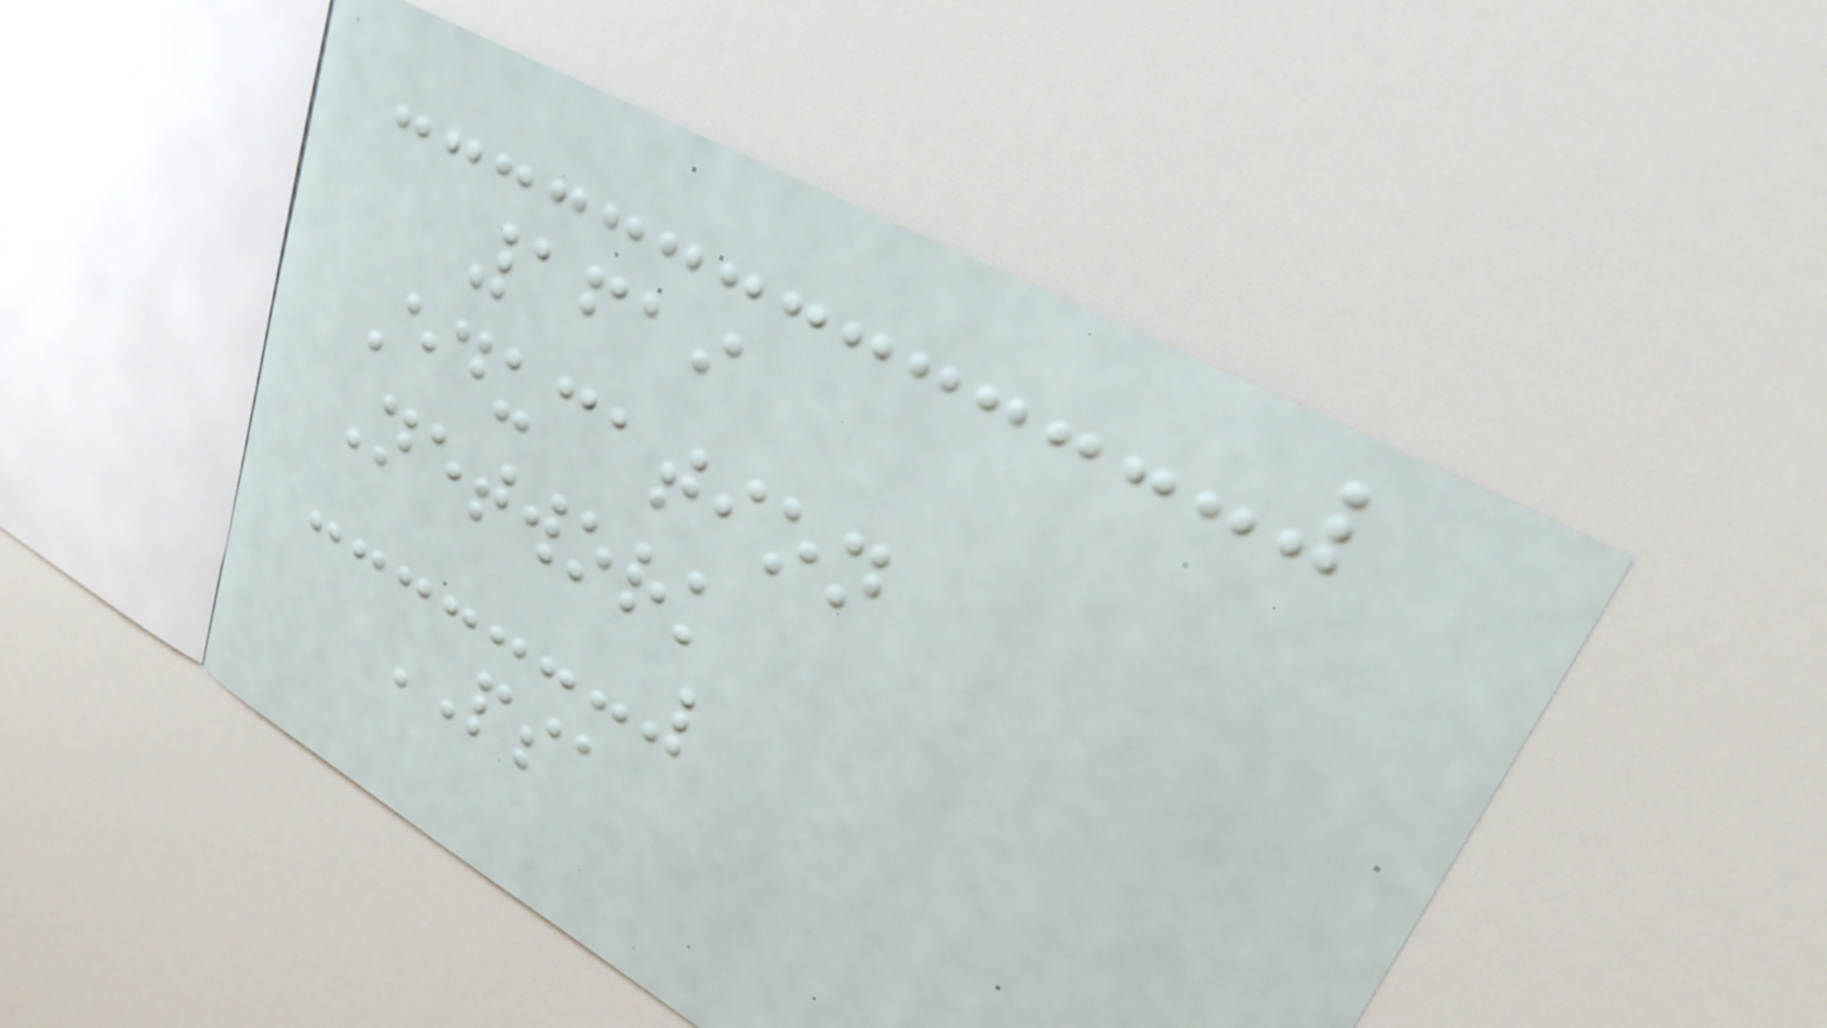1619
Education
Network
PSA
